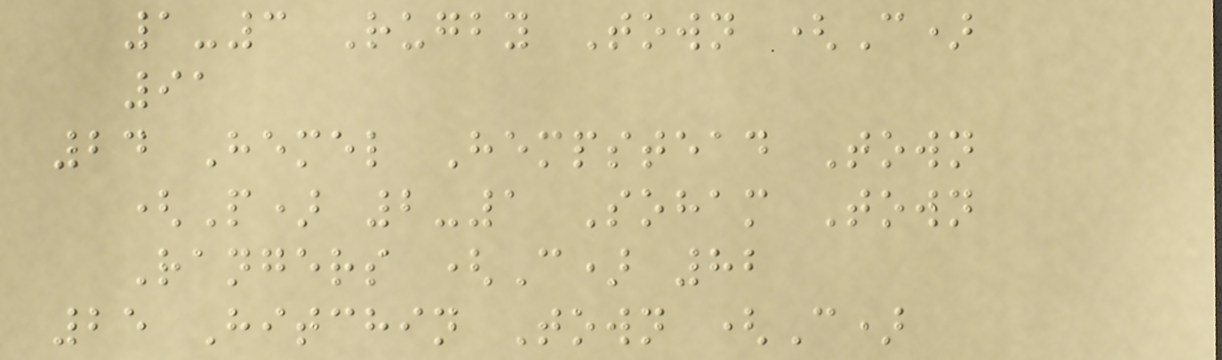1-3 Rugby Town (C)
91
24 Hemel Hempstead Town
(P) 2-1 Soham Town
Rangers (C) 82
25 Hitchin Town (C)
